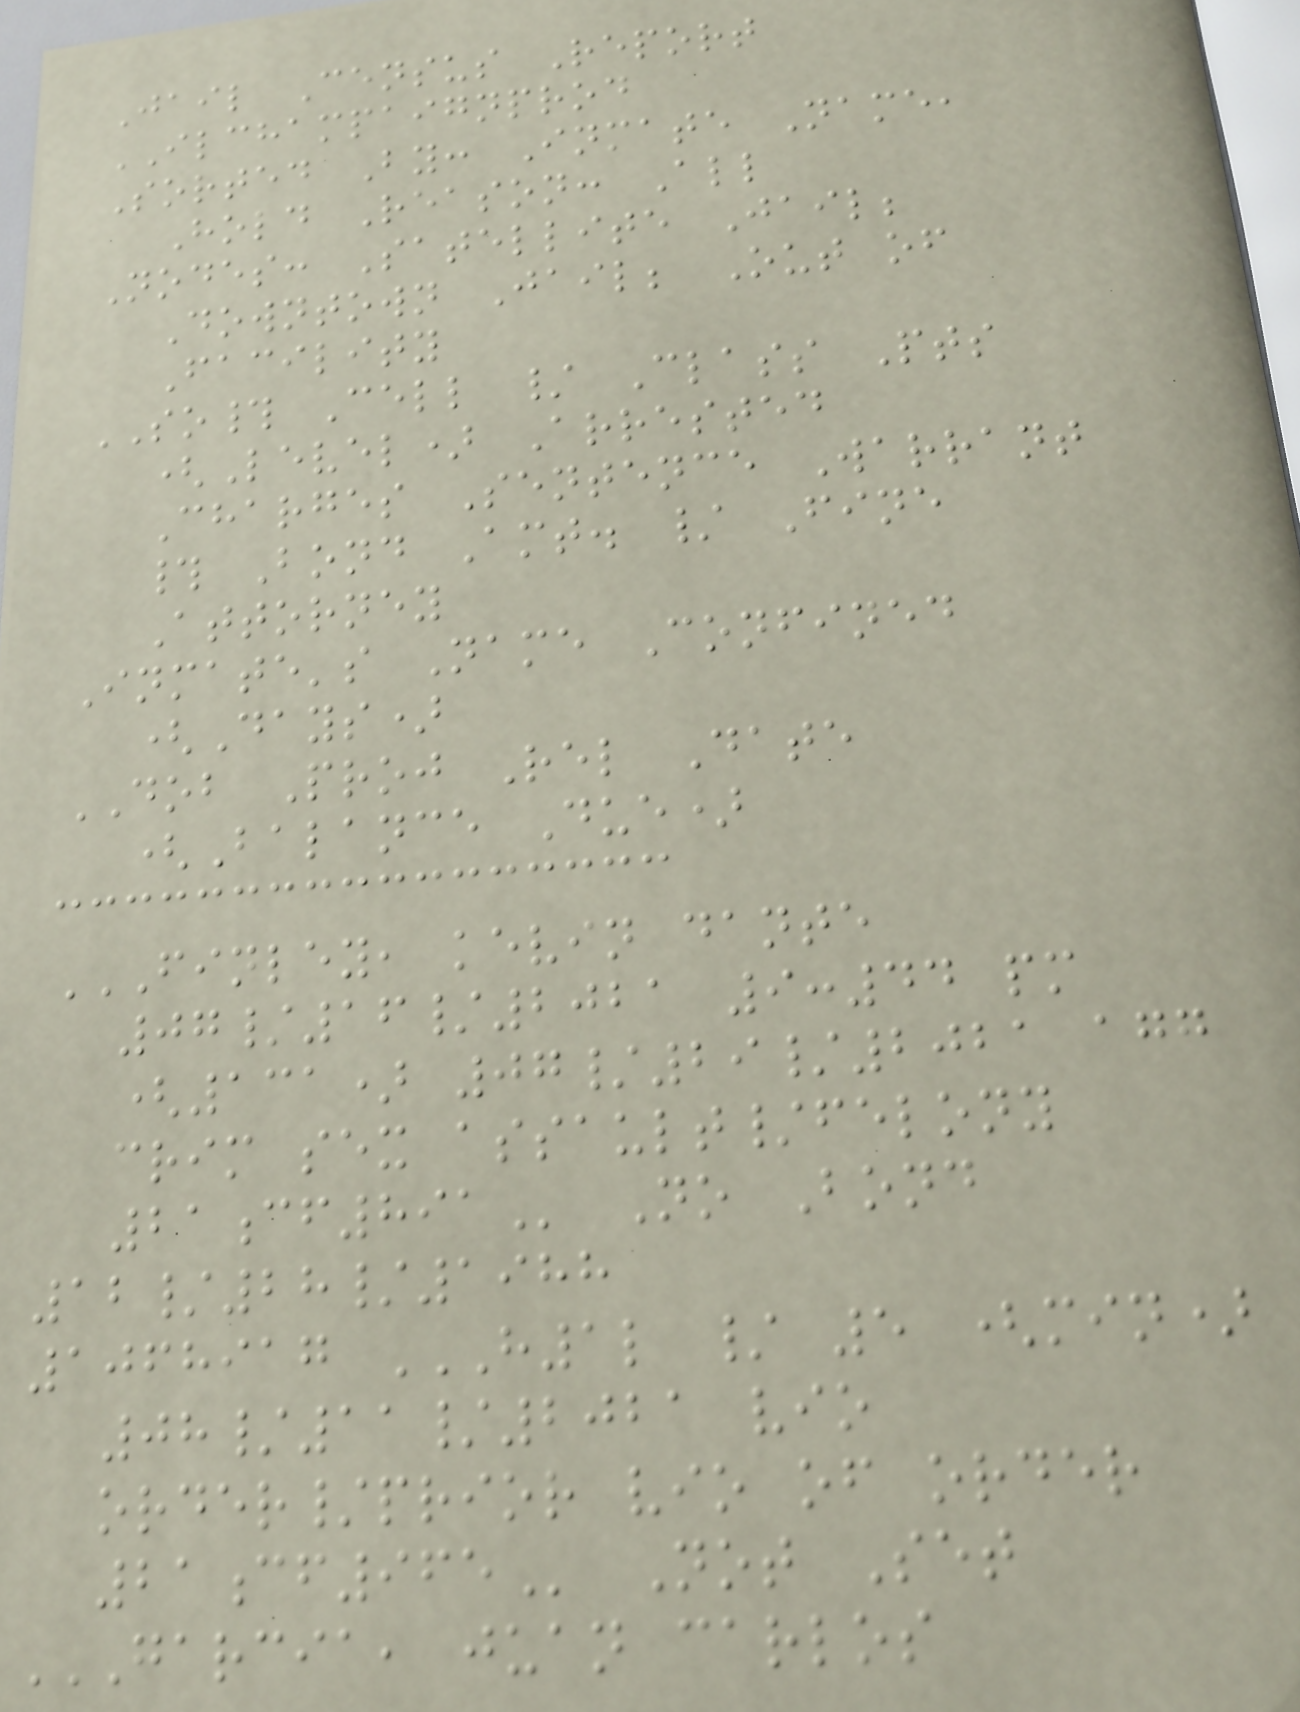Jail Census Report
ILCHAMPAIGNPROD
Sorted By: Inmate Name,
Hold Reason: All
Nodes: Satellite Jail;
Downtown Jail; Out of
Facility
SO# Cell / Class Pts
(Level) Arrested
Charges Sentence Warrant
# Bond Amt. / Fine
Attorney
Inmate's Name Confined
(Days)
DOB Proj Rel Date
(Balance Due)
FINLEY, KEVIN DANTE
07/16/2021 9:44 PM
(131) 07/29/2021 AGG
CRIM SEX ASSAULT/FELONY
21CF891 No Bond
12/28/1988
1068917 H1L / 5 (MIN)
08/11/2021 VIO
ORDER/PRIOR VIO OF ORDER
21CF965 Not Set
GARCIA, JUAN CARLOS
